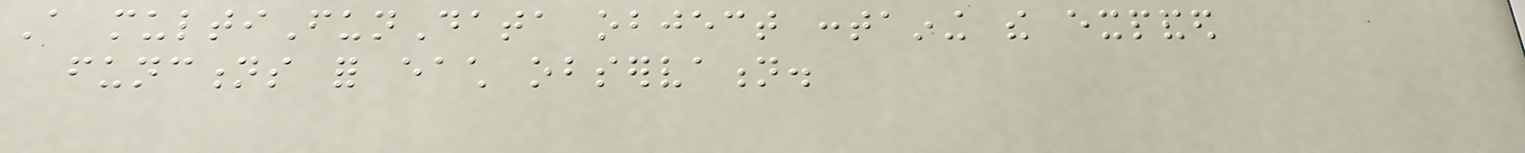A multiFunData object containing the expanded
functions for each observation.
